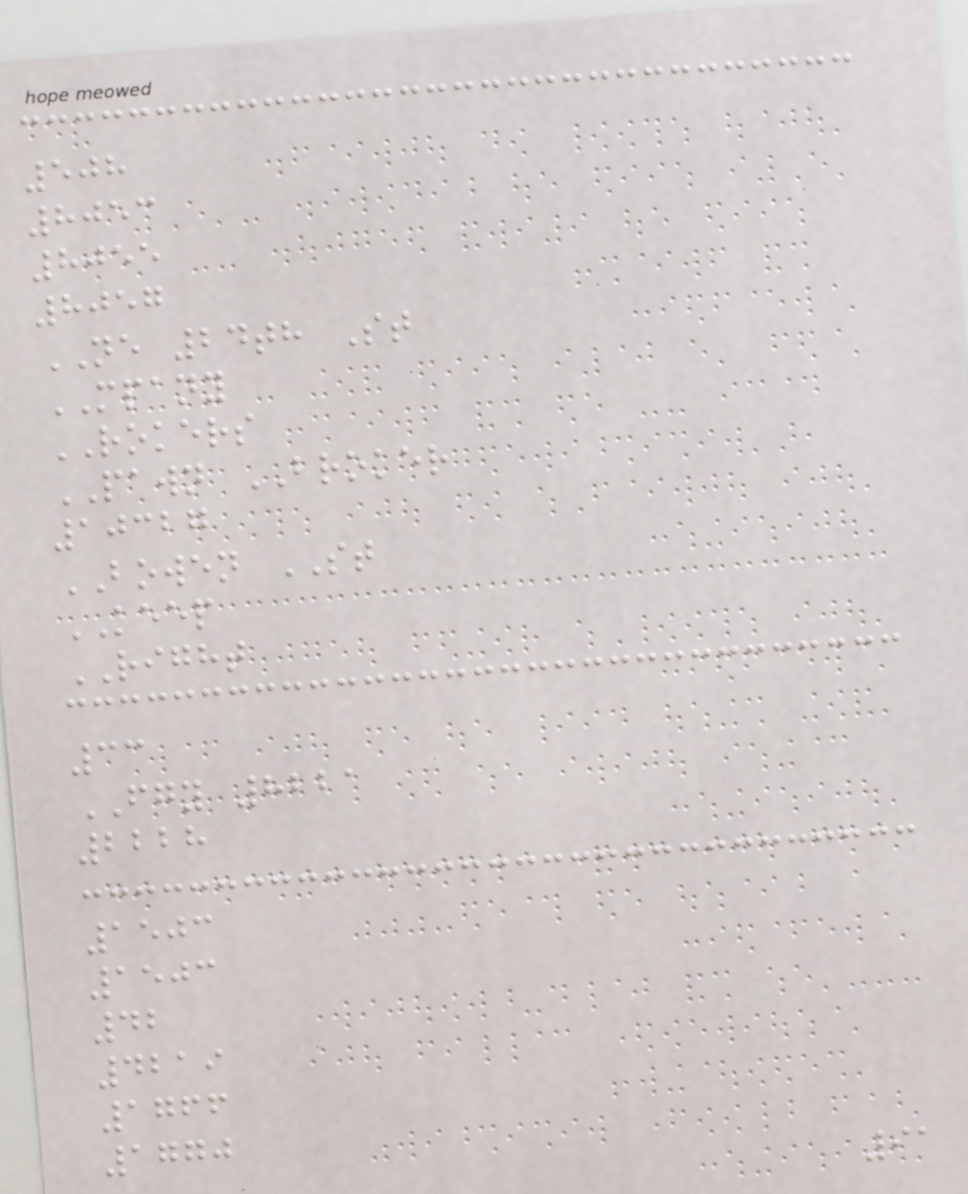508
8053
8055
8057
NE 24th St
MPANY
ROKERS
PAWN BROKER
10327
BOWEN ST
KEEP
RIGHT
33
FGY 8221
2228
1503
1503
42
4219
1766
1770
91
